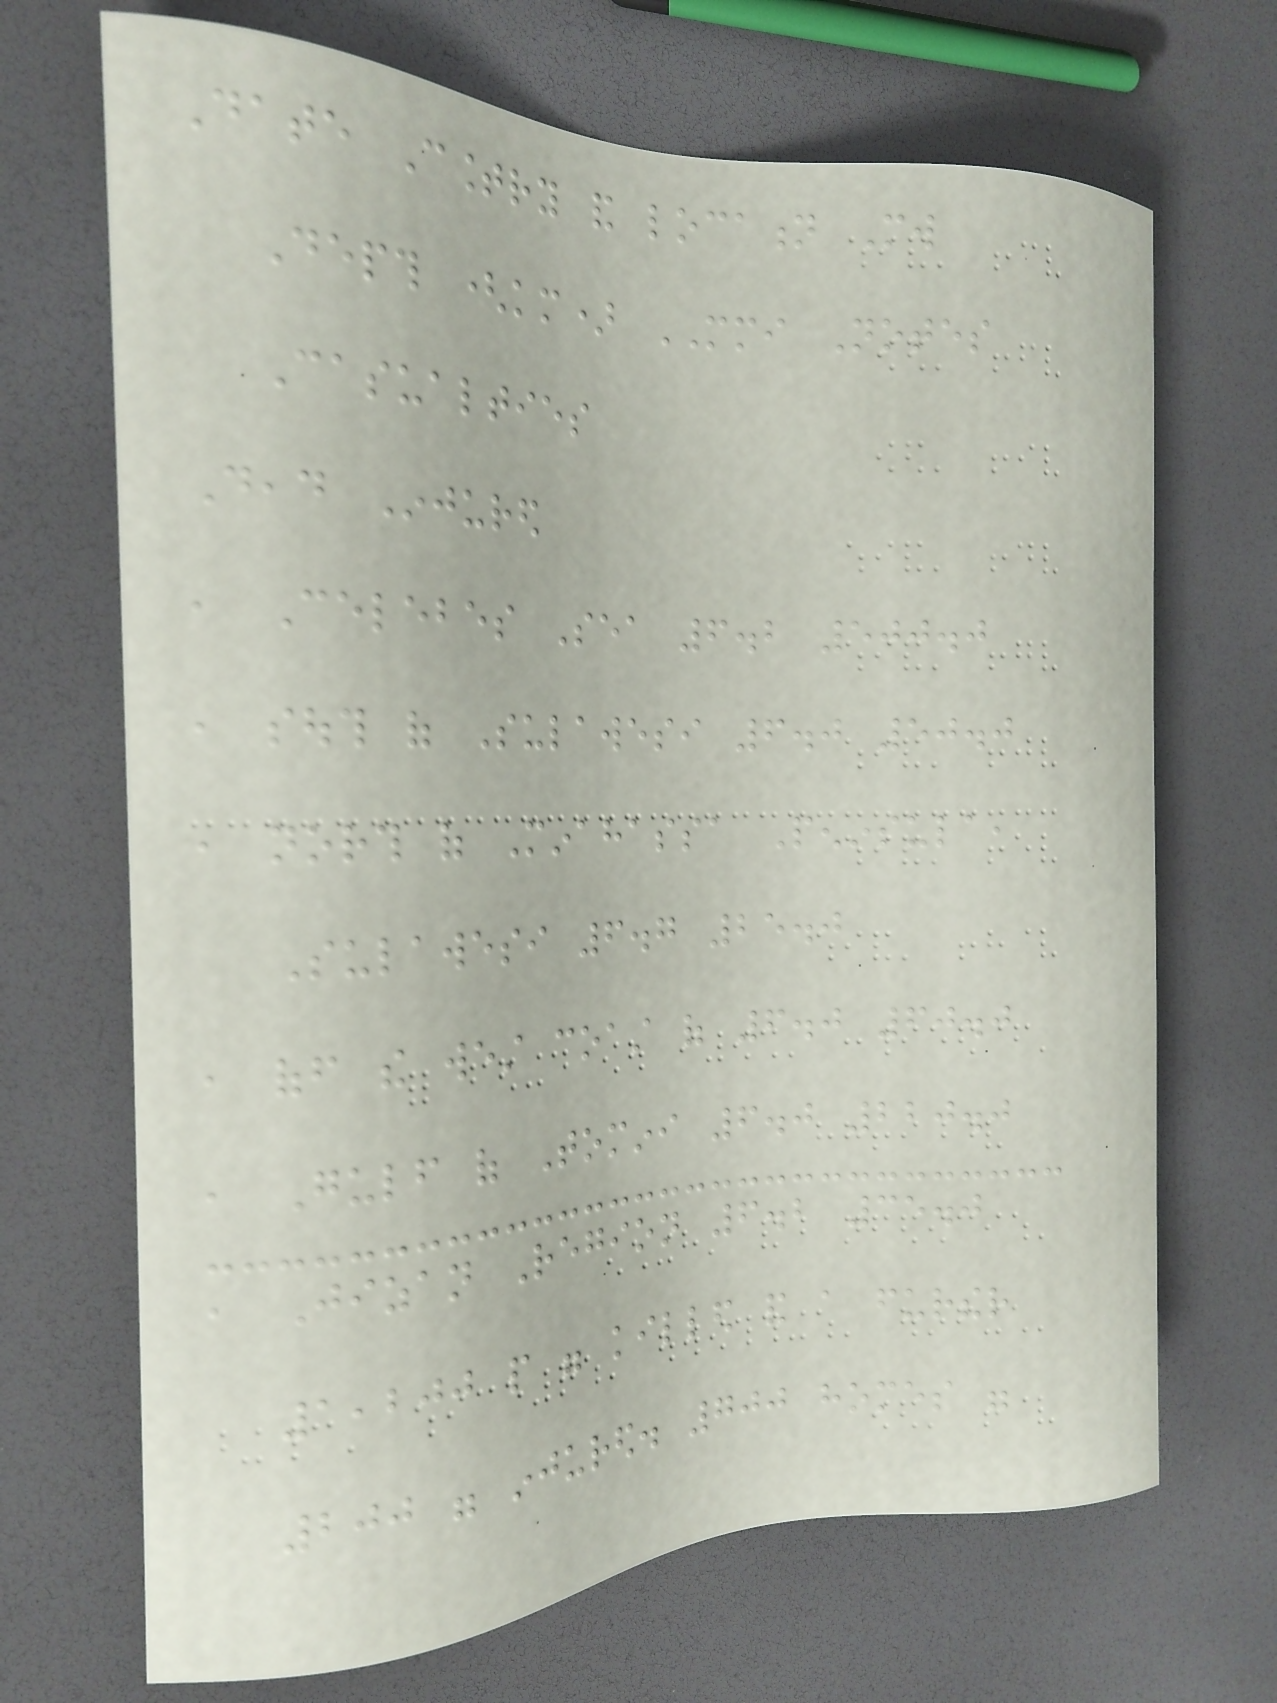Date Country and location Mw
Depth (km) MMI Notes
Casualties
Dead Injured
, Celebes Sea 6.2 500.0
, south of Sulawesi 6.0 50.0
, north of Minahassa Peninsula,
Sulawesi 6.7 25.0
, off the west coast of 6.0 60.0
, Gulf of Tomini 6.0 220.0
, Jizan Region 6.2 35.0
1,200 people were killed and a further
200 were injured. 700 homes were
